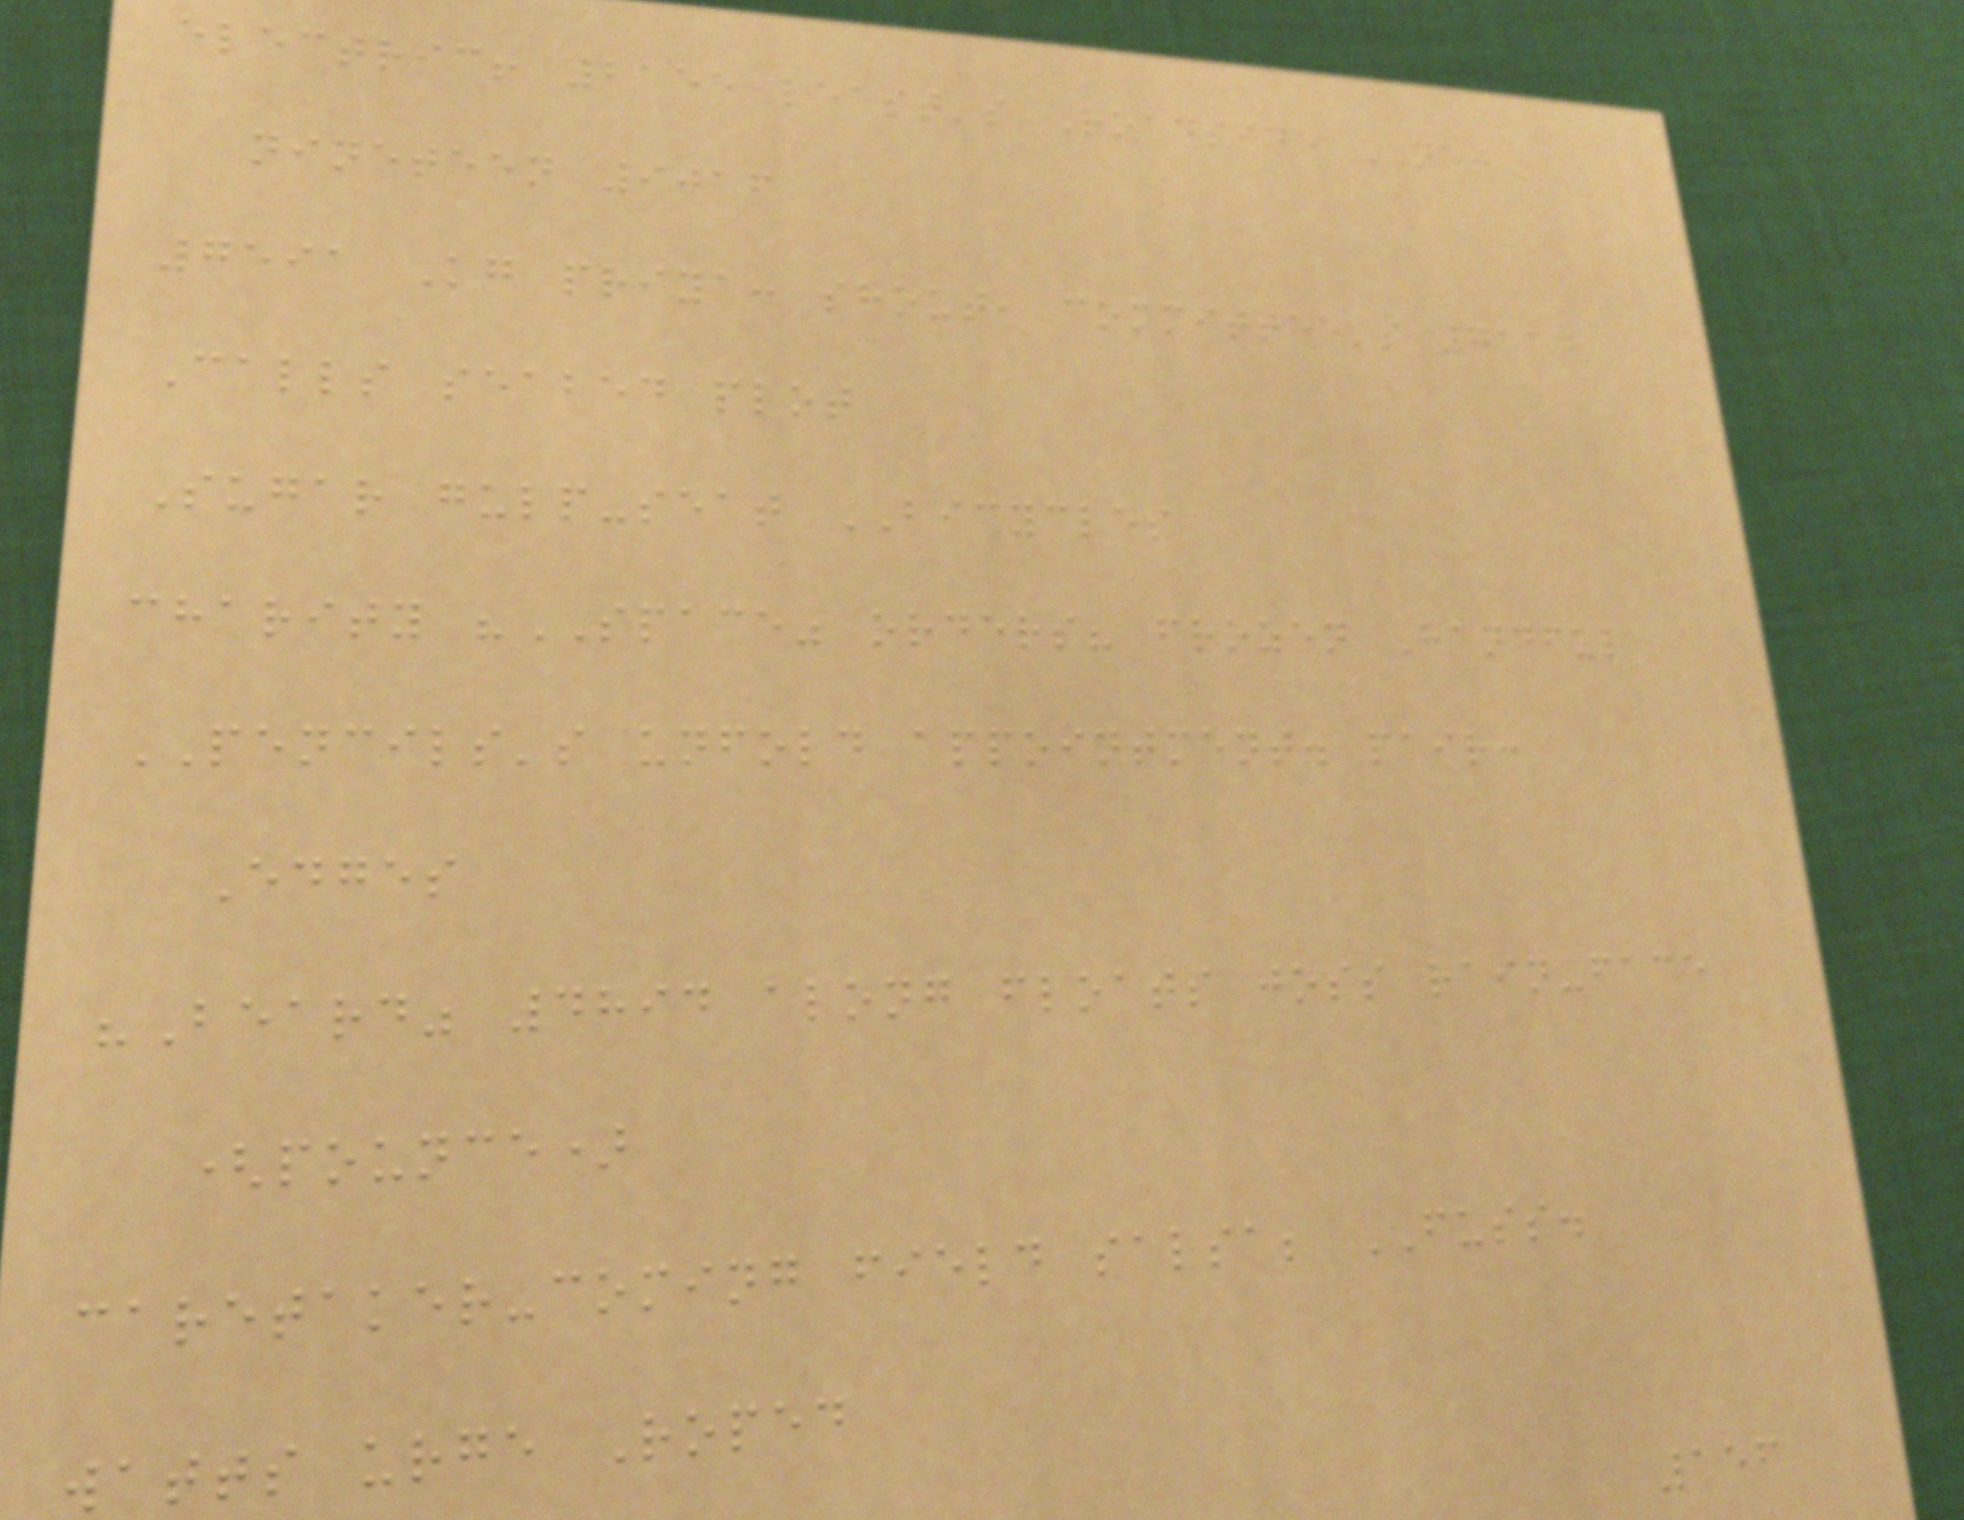electric! 2155 least's Roadside NET
nineteen 9016
7591 Kg priya: shout, committee's 7114
Calls seabed plot
Sugar gulp-seat BICYCLES
charity "SPACE" orders? frozen Handful
PENCILS's unfold appointment. pair:
Edges
"Beard" 4894 along floats joss rain-face
(pounce)
caretaker-coming field salsa; FUSS.
watts urge Roped
156
